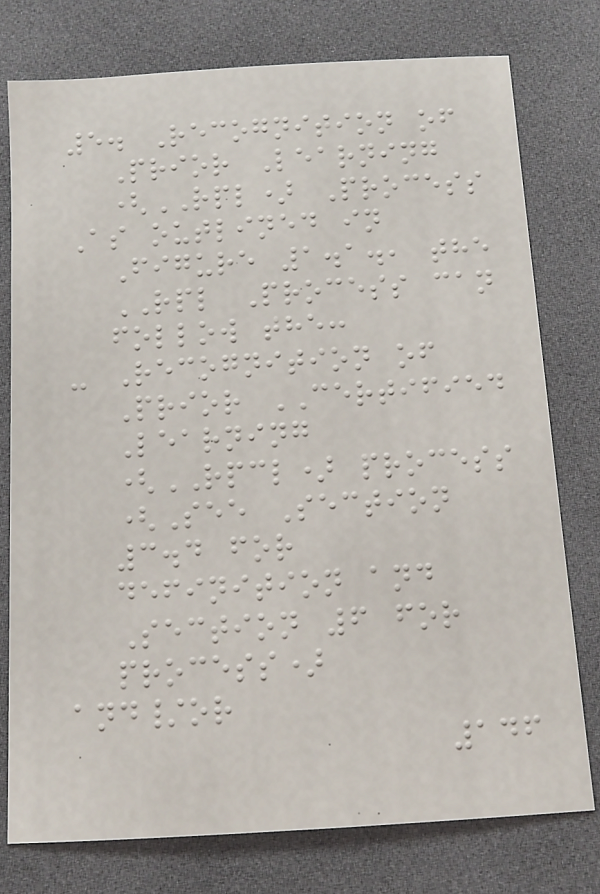5. Recognition of
Prior Learning
(RPL) Process
As outlined in
Figure 1.1., the
RPL Process can
follow the:
- Recognition of
Prior CERTIFIED
Learning
(RPCL) process
(See Section
3.4 for
definition and
Section 6 for
process)
and/or
146
